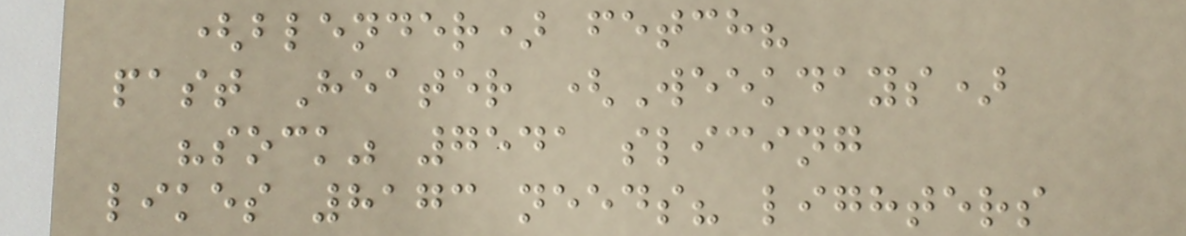(blender) fetch?
past Heater (Weekdays)
"sock" 7541 slicing
likes 8173 needs? lighters
